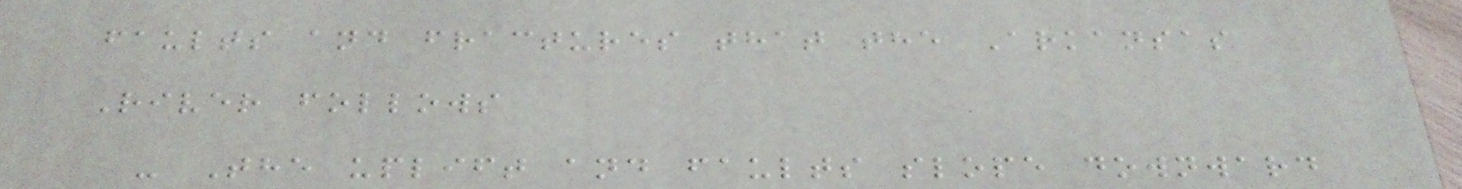faults and fractures that the Arkansas
River follows
- The uplift and faults slope downward
